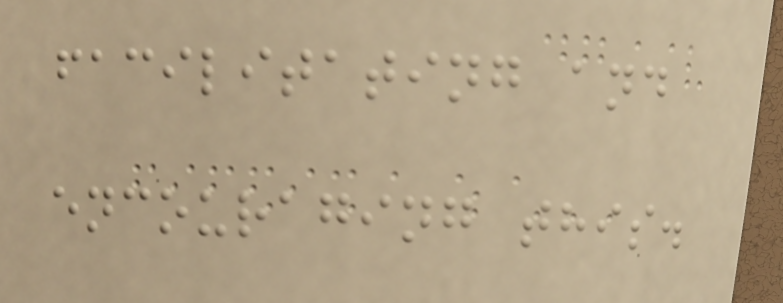facilitating and
encouraging this.
